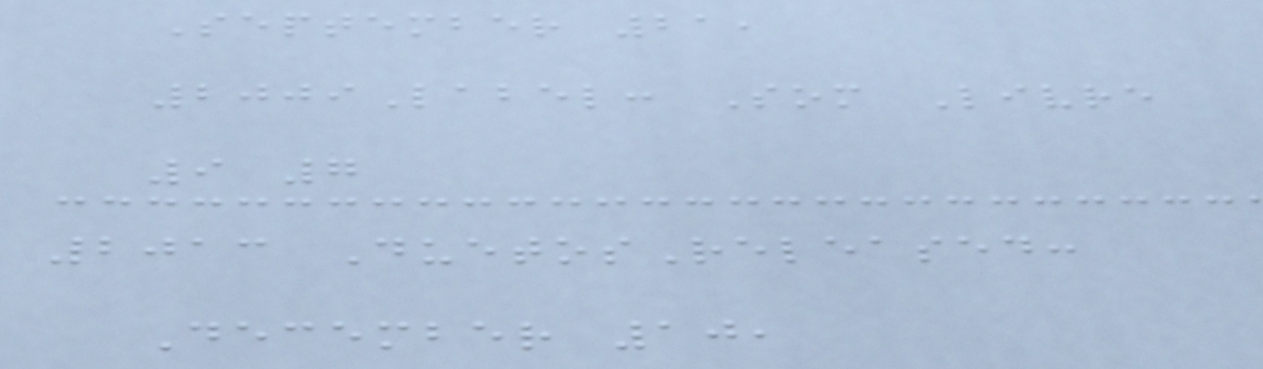September 21,
2009Label: Som Livre
9 7
2013 DuetosReleased:
December 10,
